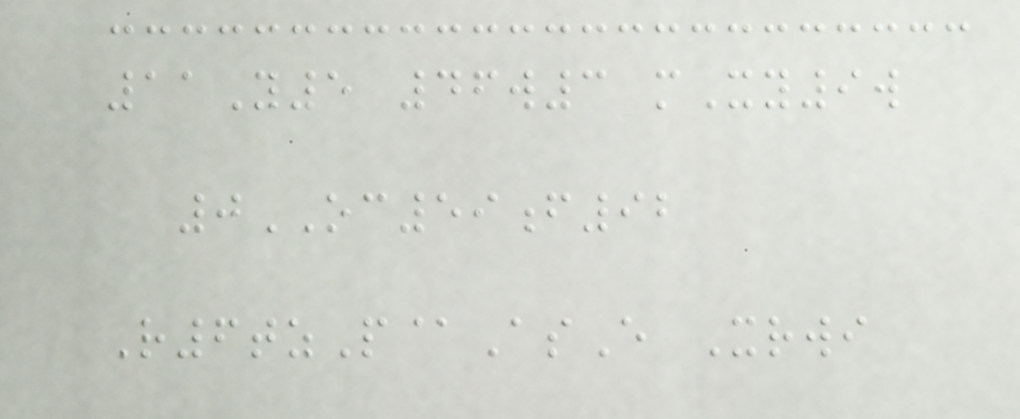11Y5 46w3 mXy9w
0OC59f92
R6tzP@AsE Xrwi
